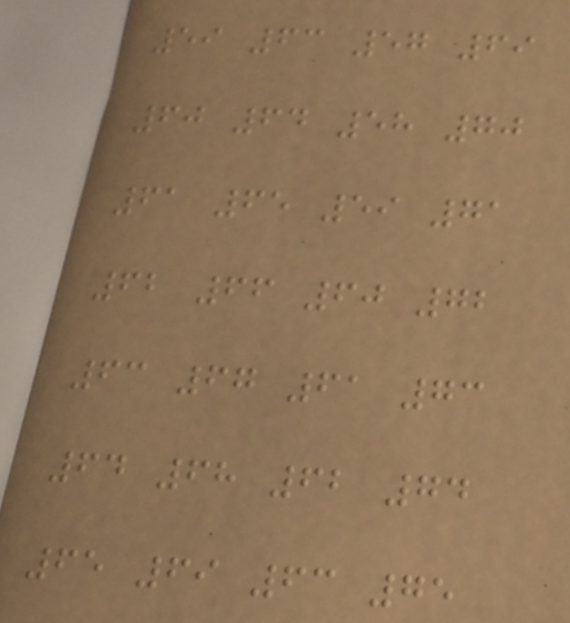59 63 57 69
60 64 58 70
61 65 59 71
62 66 60 72
63 67 61 73
64 68 62 74
65 69 63 75
